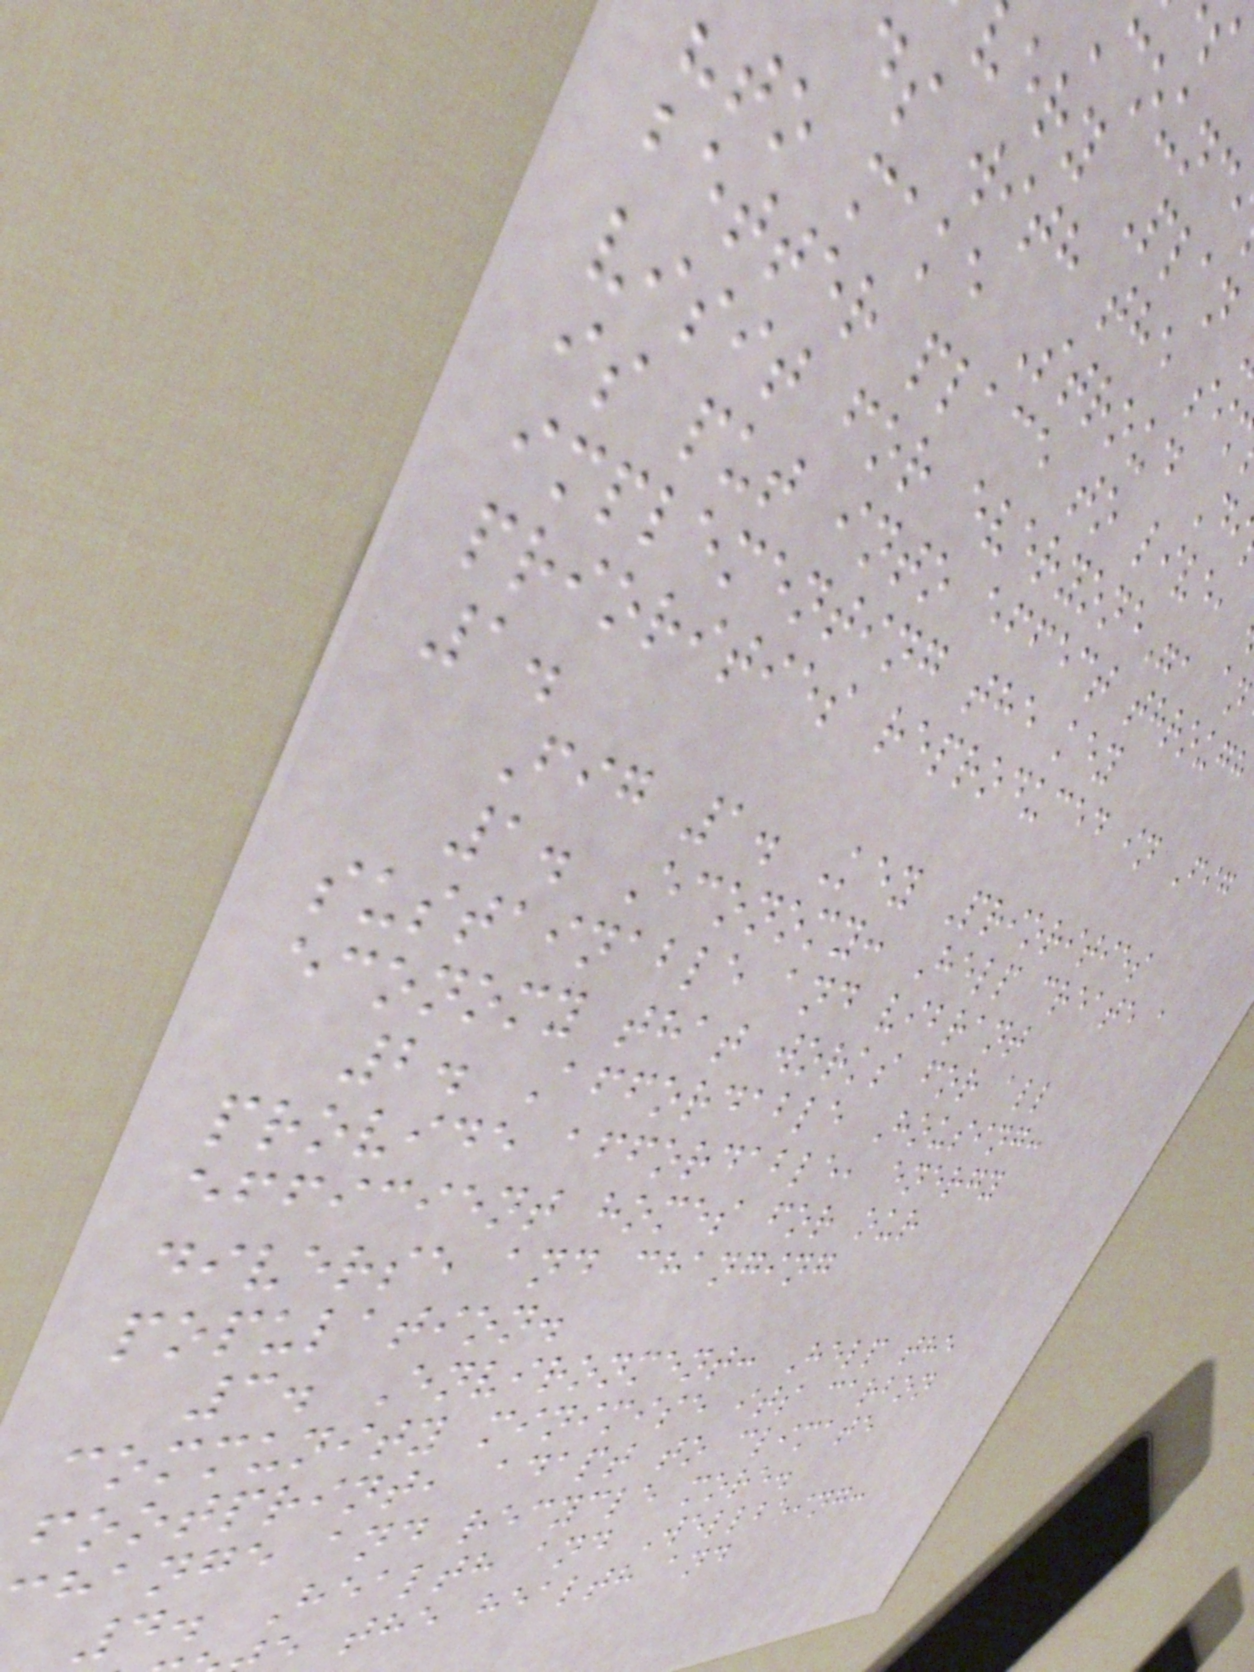ery Plan
ds with the si
to make Stroud D
better place to live,
visit for everyone", an
is put into effect through
implementing the key
priorities reproduced in Fig
1.
Fig 1. Key Priorities
1. Economy: Help create a
sustainable and vibrant
economy that works for all
2. Affordable Housing:
provide affordable, energy
efficient homes for our
diverse and changing
population.
3. Environment: Help the
community minimise its carbon
footprint, adapt to climate
hange and recycle more.
4. Health and Wellbeing:
the health and
